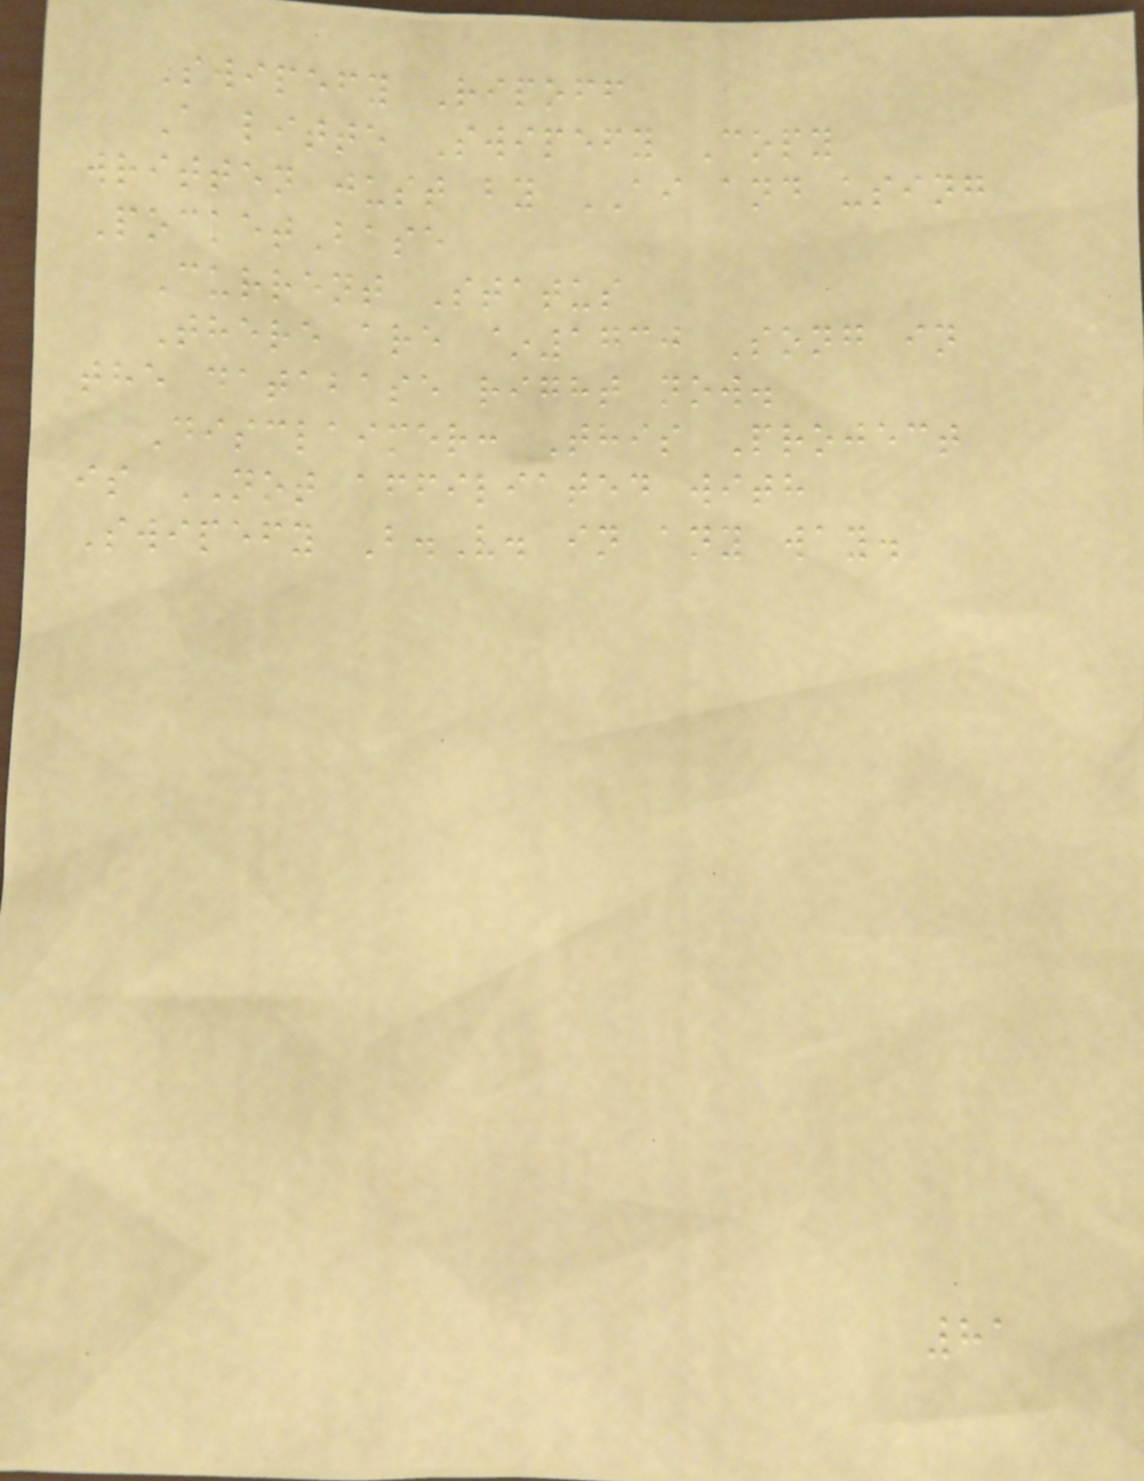Swipefy Ripoff
A litte Swipefy Copy
written just by AI and using
PocketBase
Current Status
There are ~1730 Song in
the database right now.
Disclaimer: This Project
is NOT affiliated with
Swipefy B.V. in any way.
81
